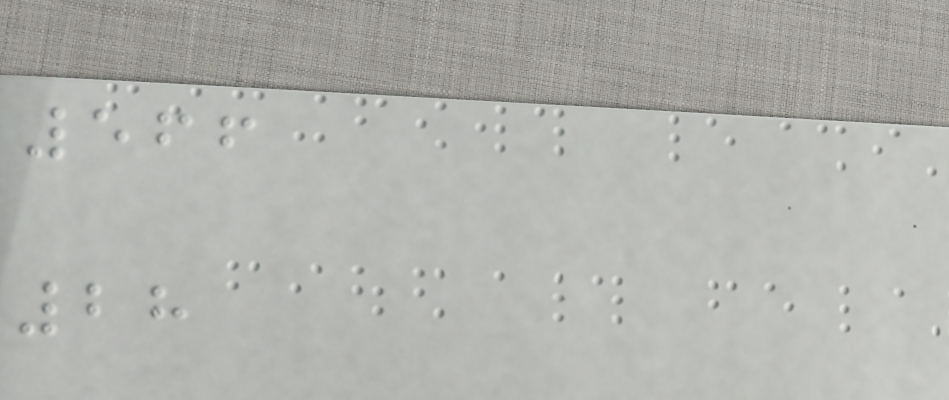566
28
